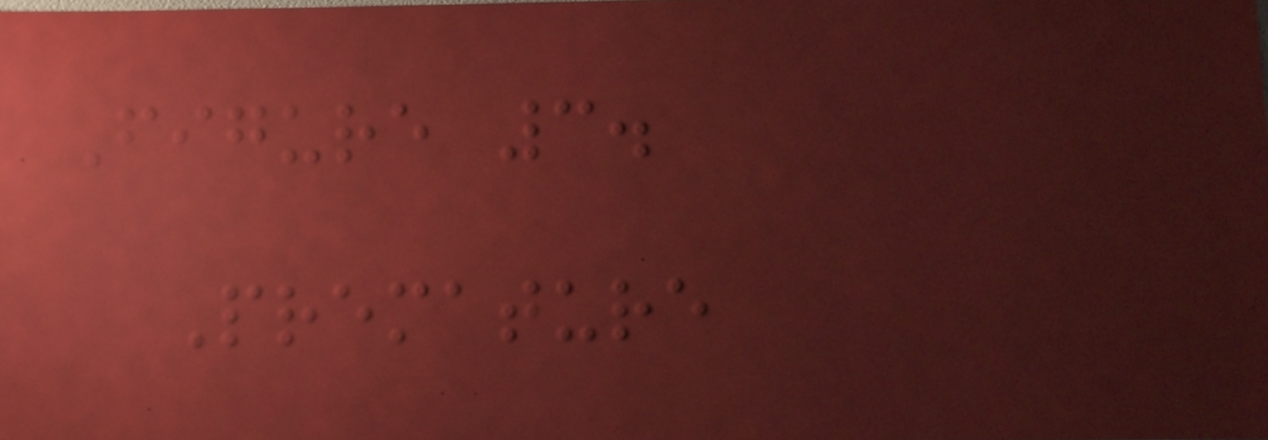Figure 3.
Premature
